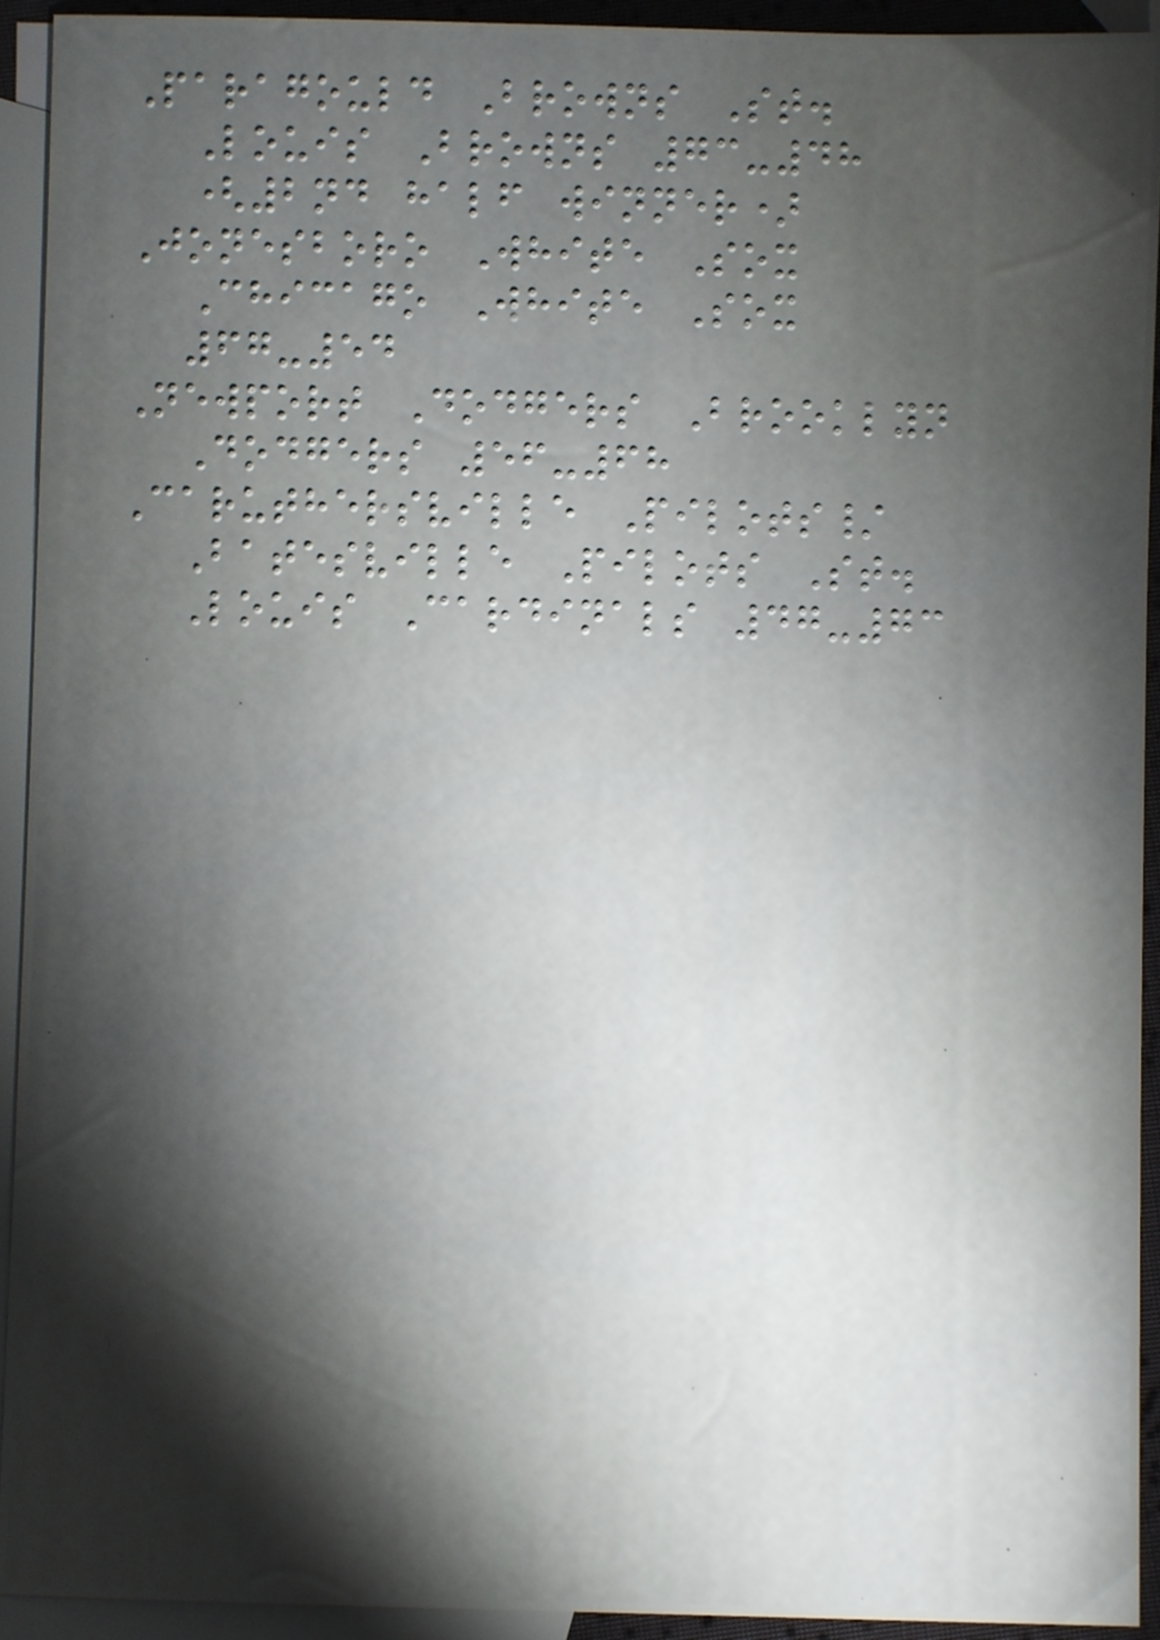Paragould Browns St.
Louis Browns 73-48
(2nd half winner)
Jonesboro White Sox
Chicago White Sox
67-54
Newport Dodgers Brooklyn
Dodgers 56-68
Caruthersville Pilots/
Batesville Pilots St.
Louis Cardinals 47-73
